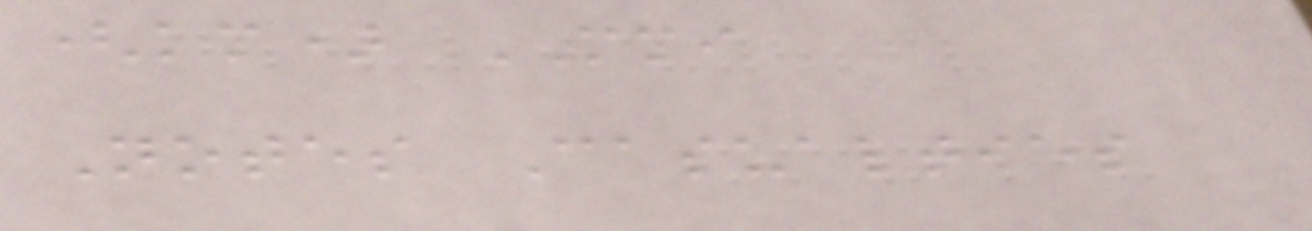(km) MMI
Notes Casualties
